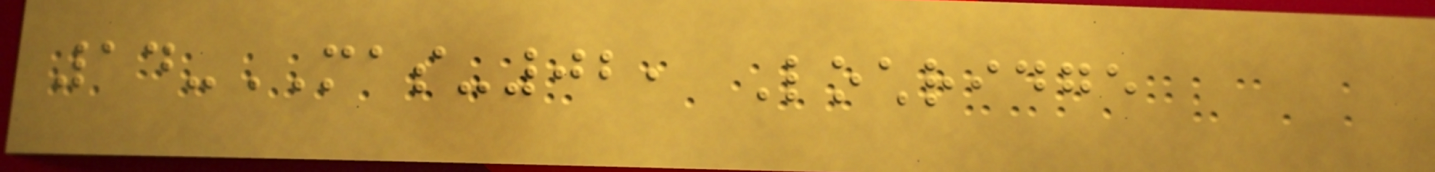14-MAS-02, Lochridge
